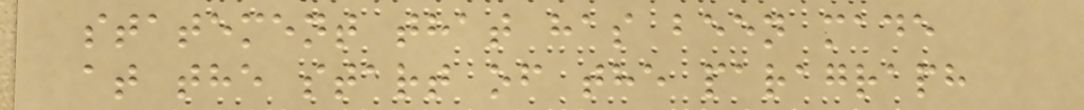statement that has been made
at the start of the paragraph
